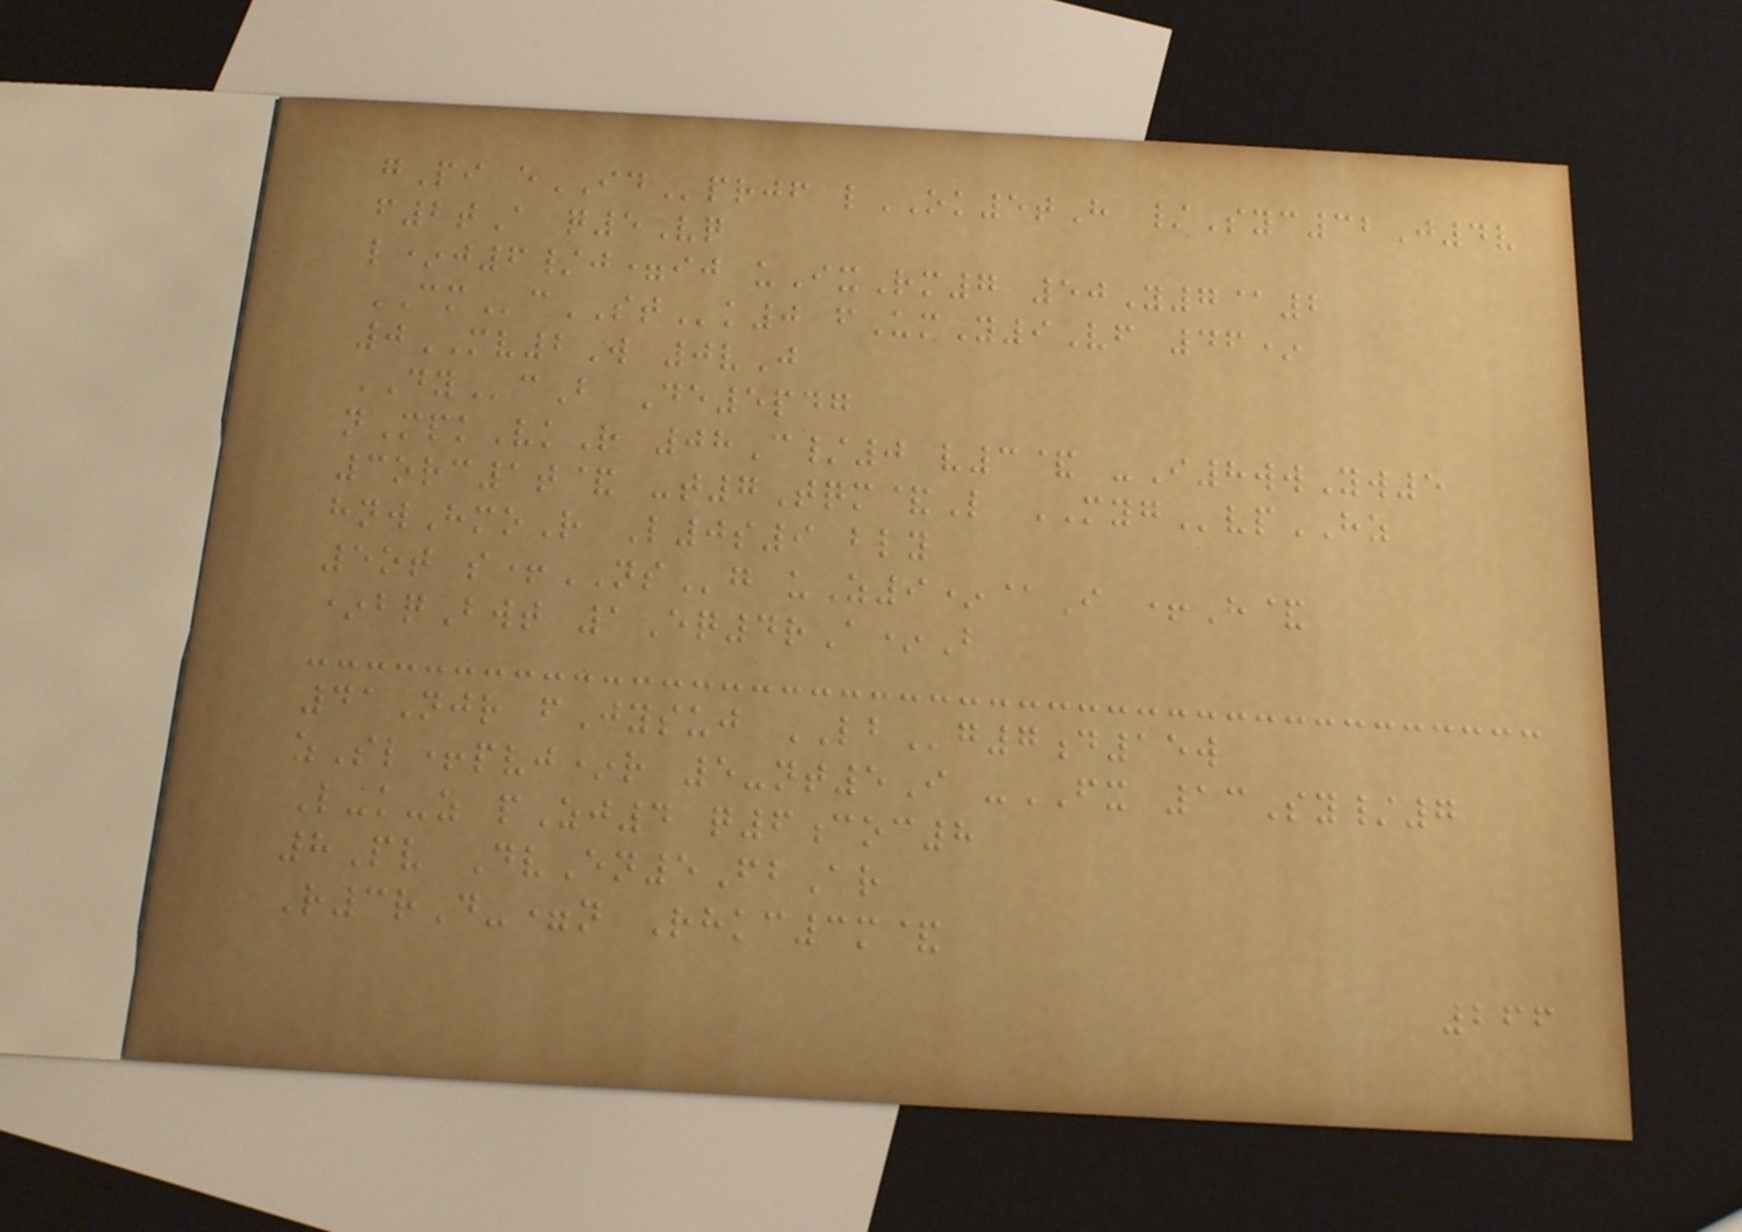gPi eIDprjf lOK5tH /Syc32J4v
f2tA q5Vq
l*j6/j=ij uIxRm7 50Y7@2
CMcSTk0 fUmY9Vf 46*
0MV2W 0vJ
DYcB De5pdg
nMpkVkR 08C/0 v3& -I8wwYw5
3orc1t& -t7Tqm&L MYGvpHZ
hnwHmoR L0s9 bly
5ot s+NSg uZ9*@I +H&
*bqBwt 1Eq4rA*B
41Njr fJysuj LBg7d15w
zSl+pvj*r 5-nt5I -FX 13Sy/7
L-k-z pZj4 q6coc8
8Pv DvEn5FbAr
R3rD-=n Rhkc3m&
266
